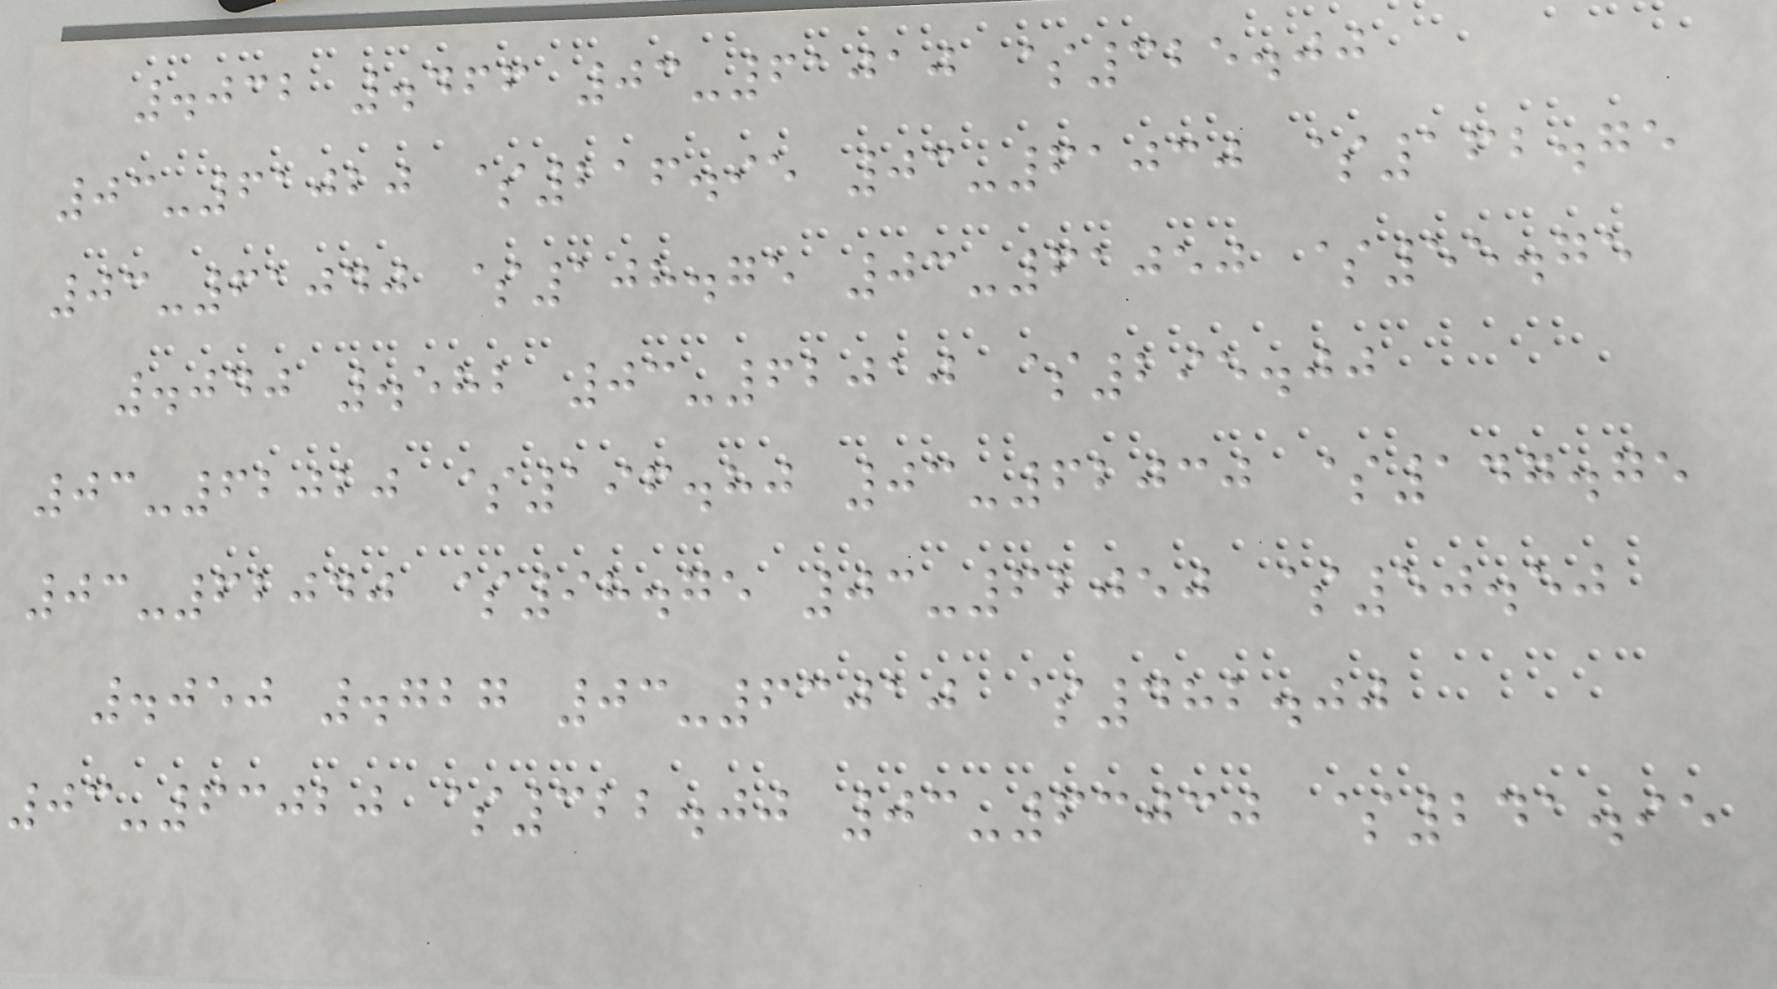.032 .466 03-61010 $325.00
03-61020 $216.95 03-61030 $162.75
03-61040 $108.75 03-61050 $55.75
.040 .582 03-62010 $295.00
03-62020 $196.80 03-62030 $147.75
03-62040 $98.75 03-62050 $50.50
.050 .727 03-63010 $482.00
03-63020 $322.00 03-63030 $241.95
